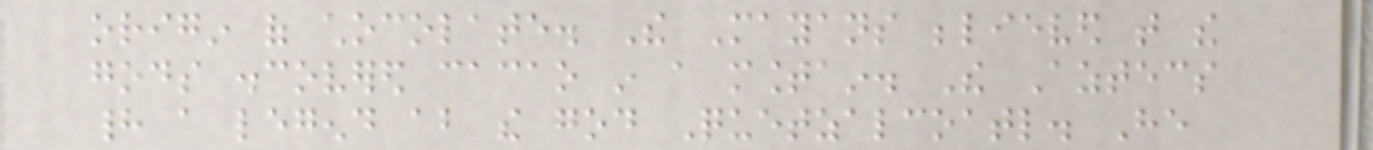origin of chocolate. The Mayans believed that the
gods discovered cacao in a mountain. The Aztecs
had a legend about the god Quetzalcoatl. He
